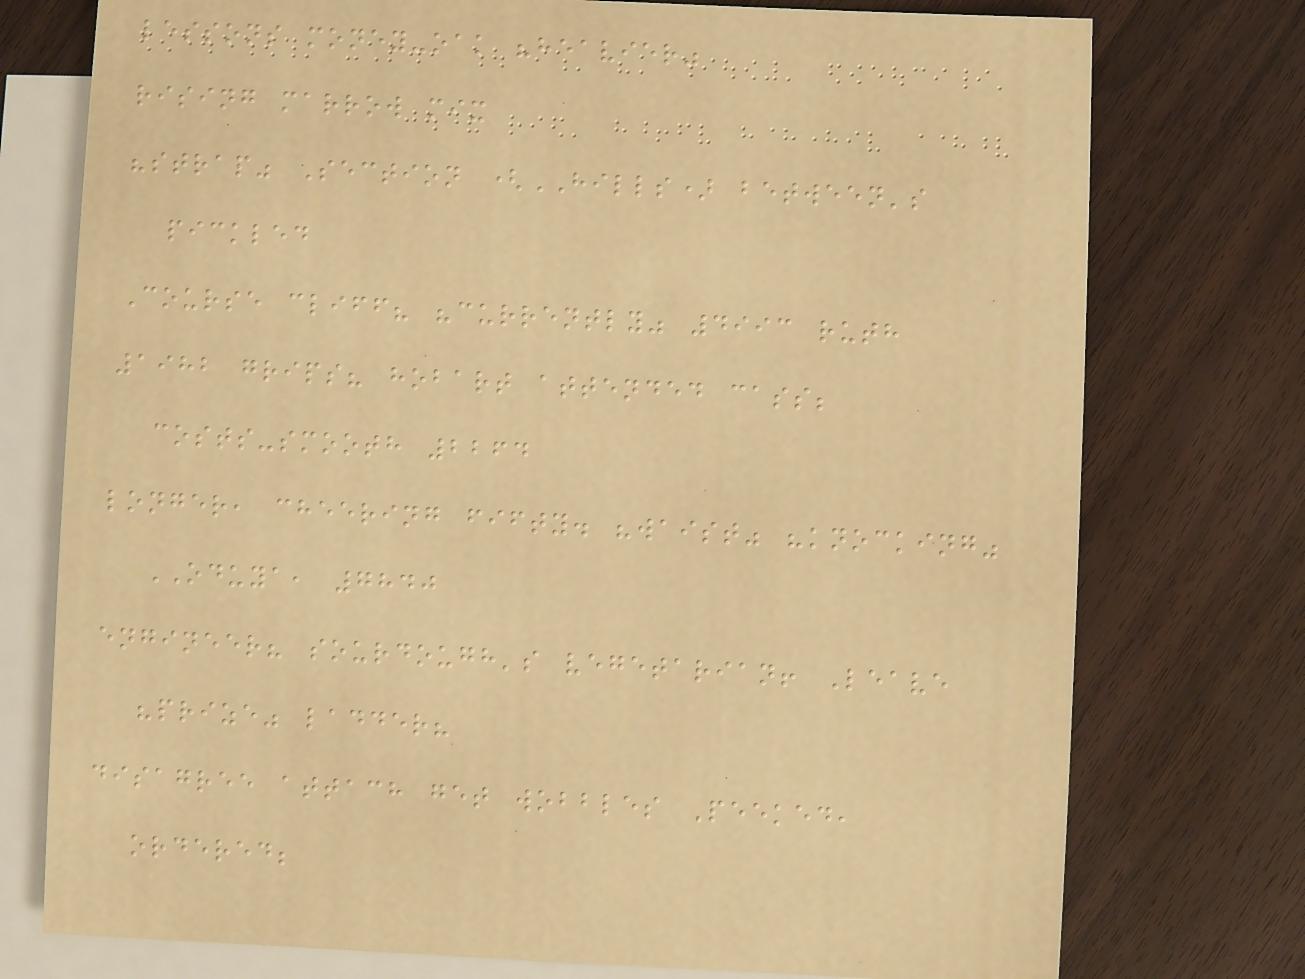lessons money-oak "heavier"
rising marrow mix
"strap" Section (HILLS) between's
pickled
Course cliff? "currently" 4993 ruth
1982 grips? hobart attended cass;
costs-smooth 2264
longer, cheering fifty. "waist" "knocking"
ODUYA, 7840
engineer? sourdough's vegetarian! Leave
"prize" ladder?
disagree attach get wobbles Peeked,
ordered;
